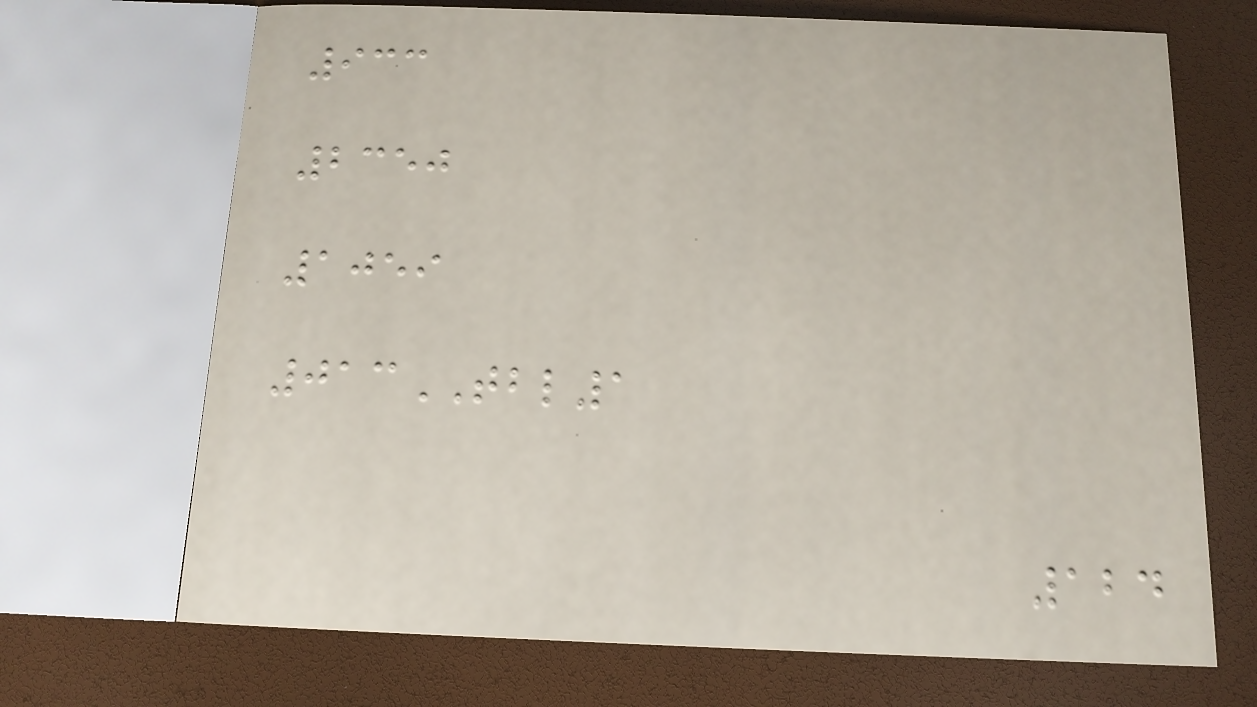933
2350
1059
013TBL1
124
